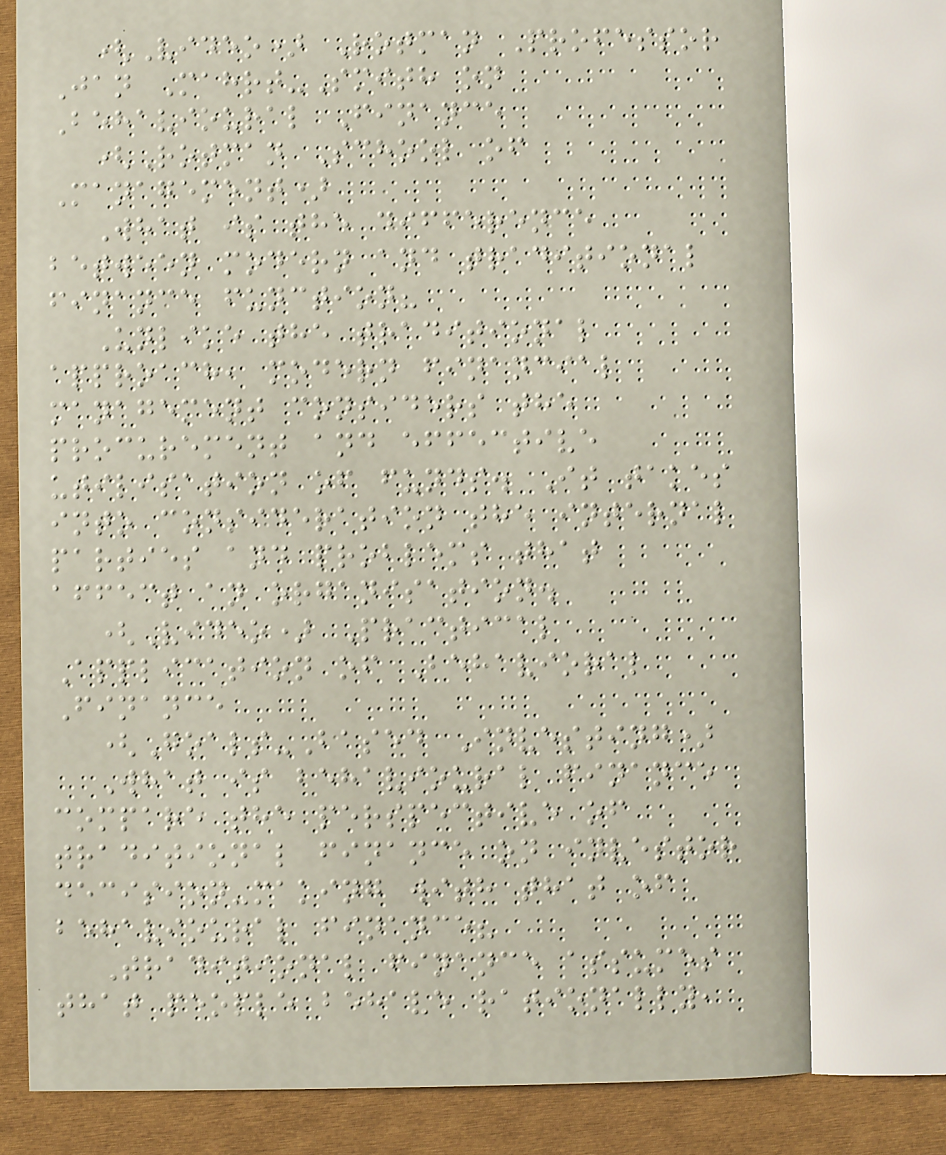(Video) Rotman Professor
Jan Mahrt-Smith on
Behavioural Finance
(Rotman School of
Management)
What is the difference
between modern and traditional
finance function?
Unlike the traditional
approach, modern financial
management considers the
procurement and effective
utilisation of funds. It takes
into consideration the internal
parties and problems that
affect an organisation.
(Video) Practical
Application of Behavioral
Finance
(Goals-Based Investing)
What is behavioural finance
compare the perspective of
traditional finance on investor
decision-making with that of
behavioural finance?
Traditional finance assumes
that people behave rationally,
